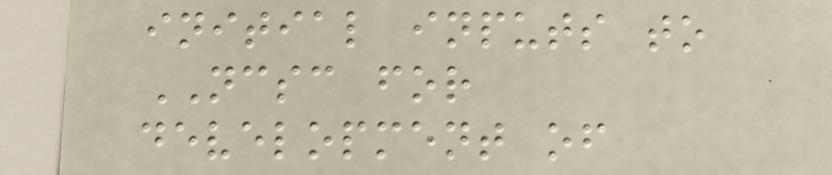initial inputs to
NCSC for
development of
